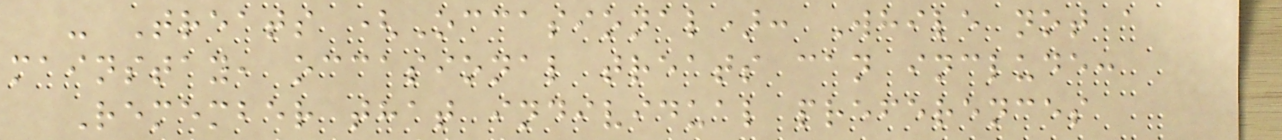- Treats (Occasional): While not a
mainstay, occasional treats can include:
Remember that individual preferences
